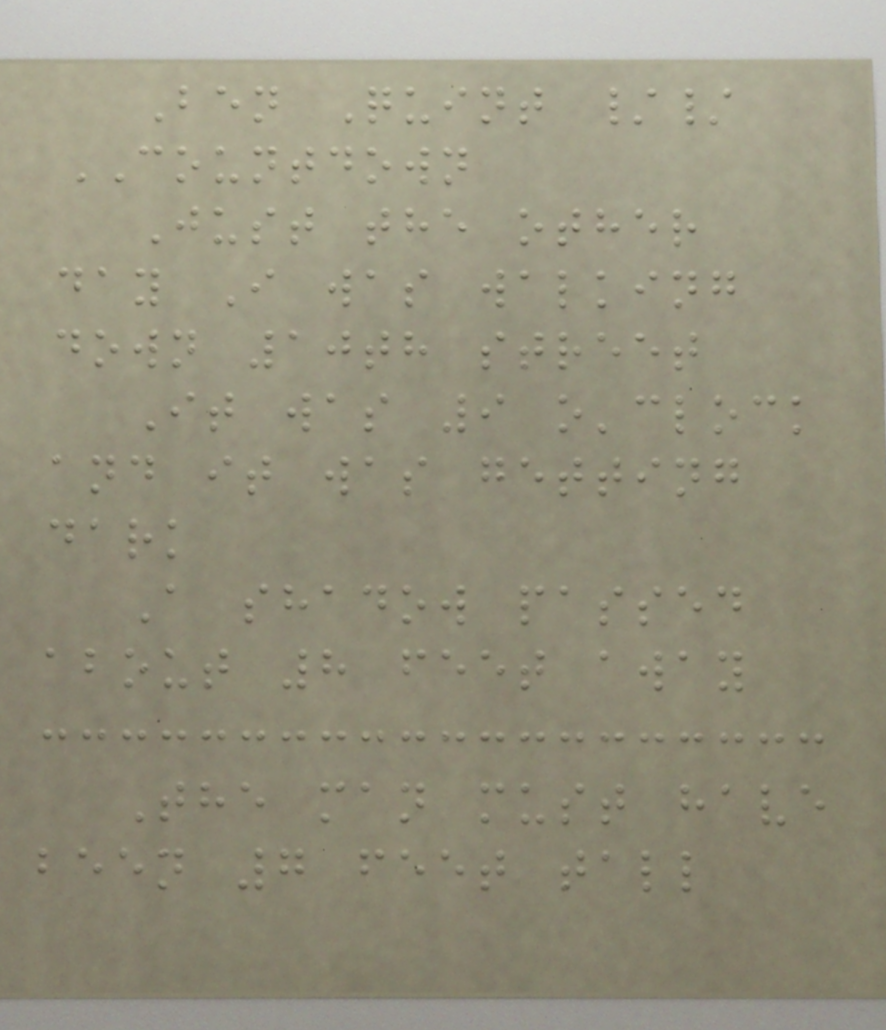Ben Quint //
COUNTDOWN
Just the other
day I was walking
down 10th street
It was 9 o'clock
and it was getting
dark
A shadow passed
about 8 feet away
The man must have
been 7 feet tall
